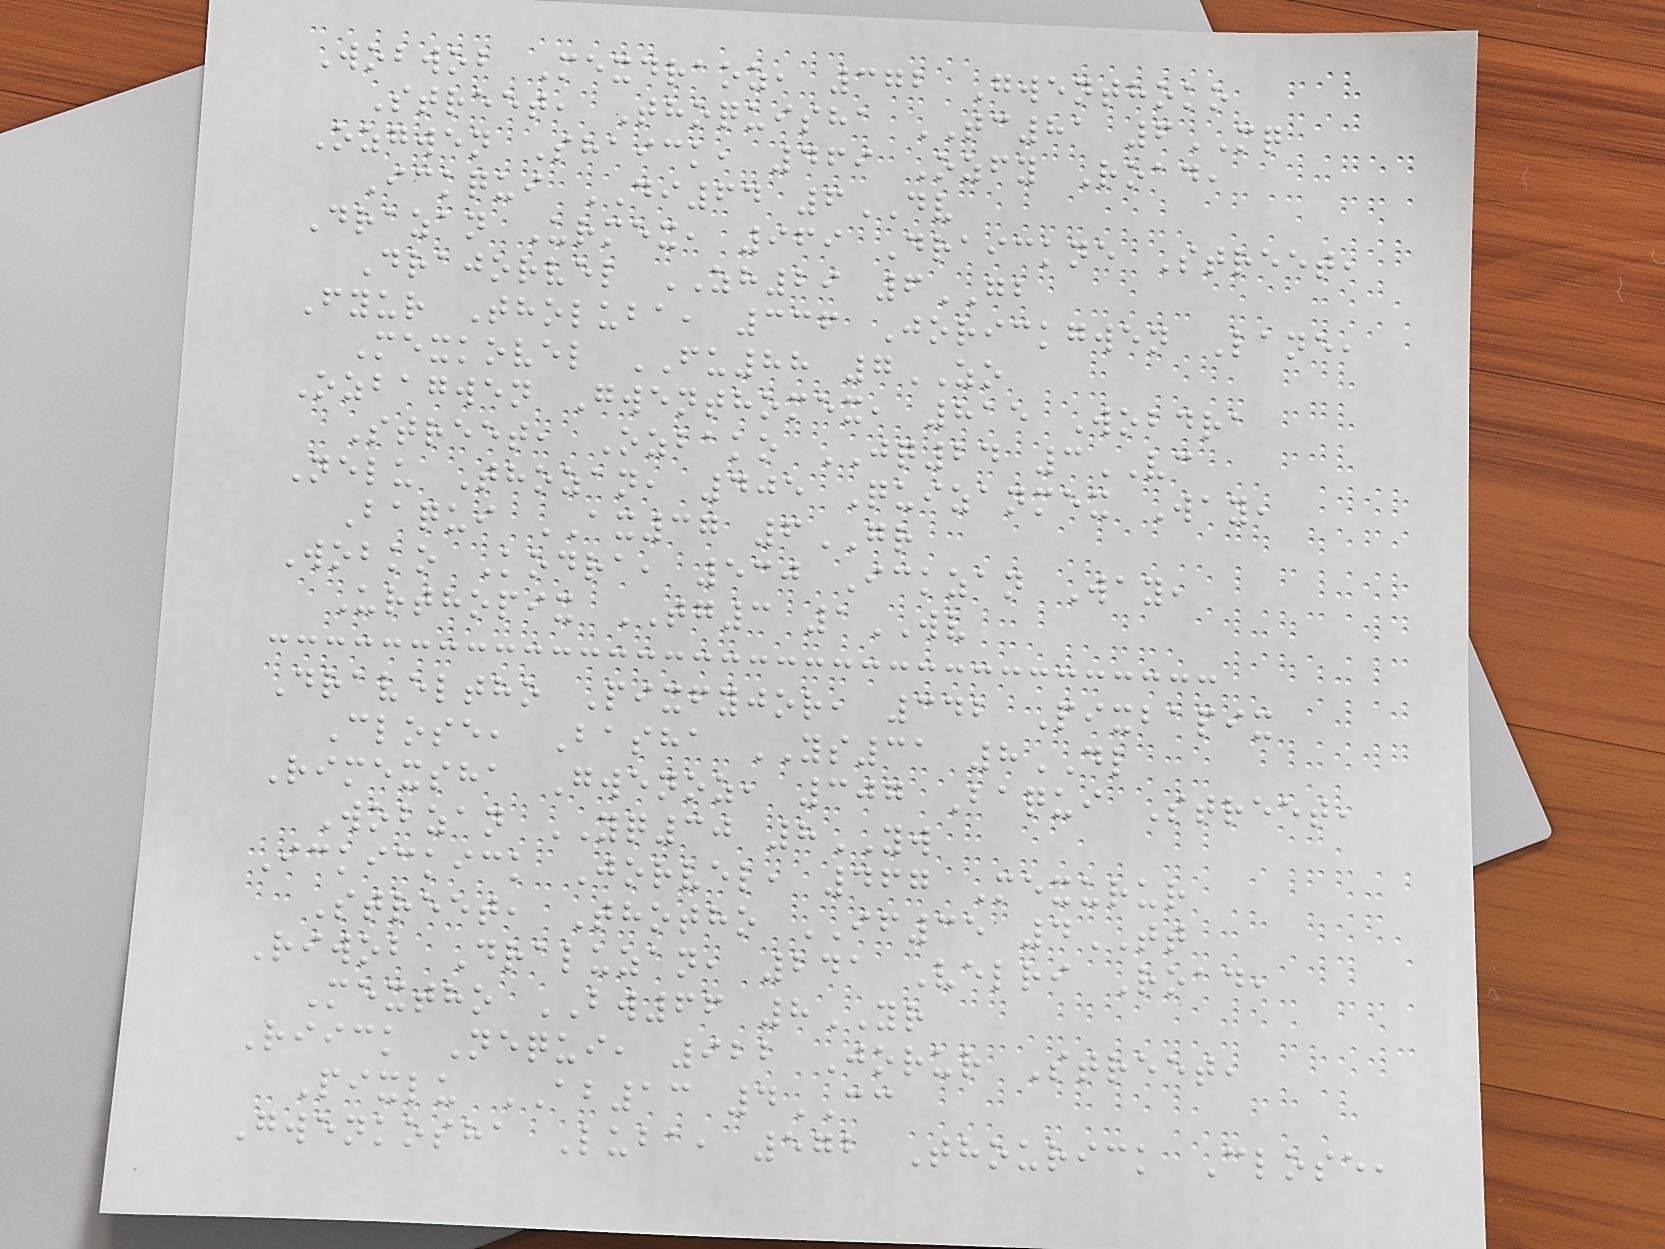Wobwob Mexdraoz, 372 Gwenthoko
Street, Thoquisha TC81 6MQ
Ozgwen Shaick, 469 Ozfy Road,
Ickqui DI64 6DV
Drazan Urmex, 969 Draickne Street,
Drajorvel ZH29 6GB
Fyur Tholuba, 336 Jorickgwen Lane,
Mexkovel FU88 7ZO
Ozbagwen Gwenthomex, 815 Wobdra
Street, Ozbako JQ24 3VC
Nelu Thozan, 405 Quizanmex Way,
Baqui AX37 6GR
Wobko Kodra, 530 Ickzan Way,
Urthopix TG3 1WV
Draveltho Pixfyjor, 342 Pixbapix
Close, Basha YS31 8DL
Rimexsha Gwenoz, 307 Baqui Street,
Wobzan YQ30 8YW
Ickickick Jorvel, 467 Mexurur
Street, Thotho IF35 4TT
Riwob Draluzan, 241 Velri Road,
Mextho BW66 8YR
Riick Nequi, 922 Jorur Street,
Pixlu AB13 4CC
Gwenkosha Luba, 572 Thourick Close,
